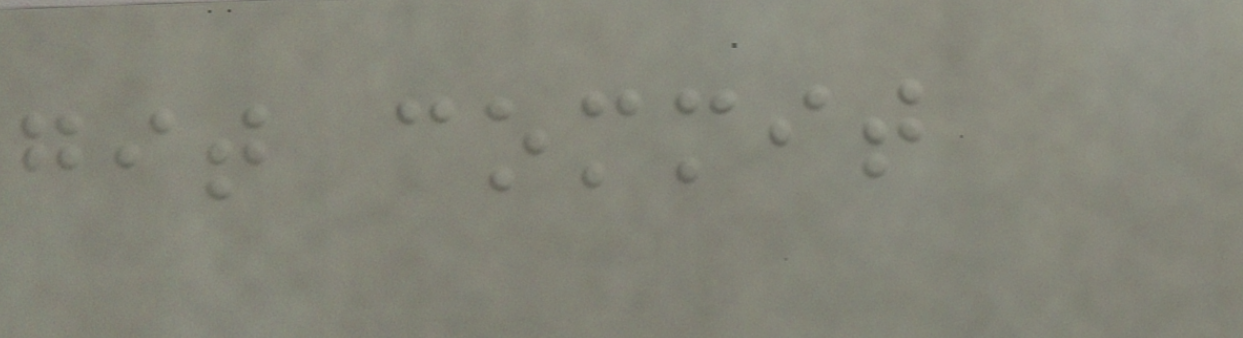git commit
